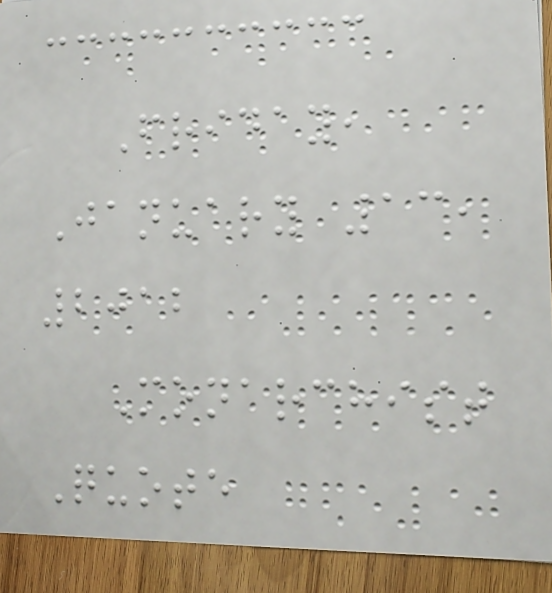Friday,
January 13,
2012
Monarchist
Quote
